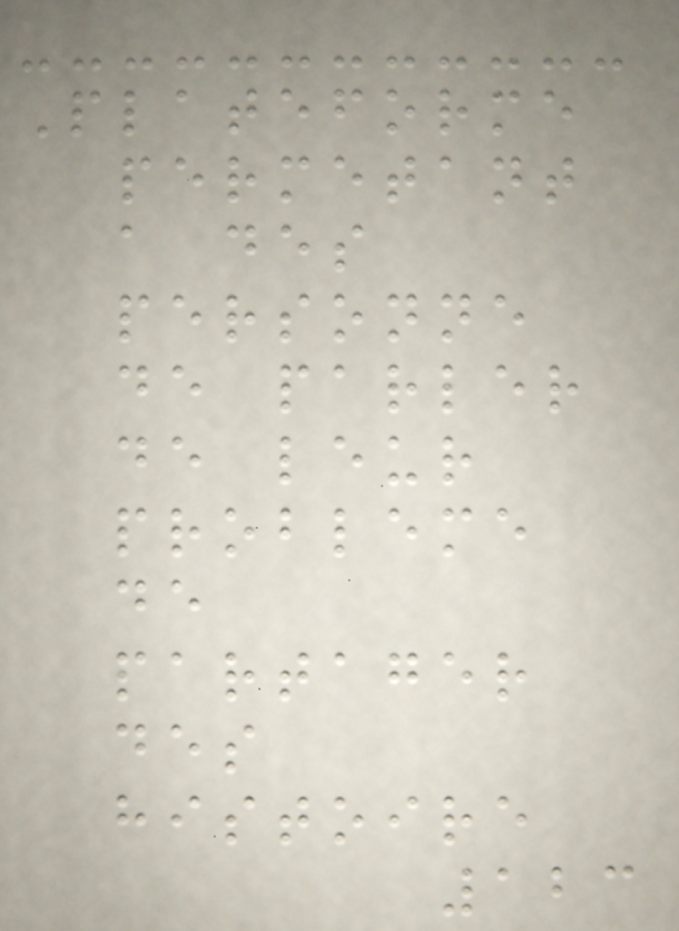Plateforme
permetant
a des
personne
de parler
de leur
probleme
de
partager
des
histoire
123
